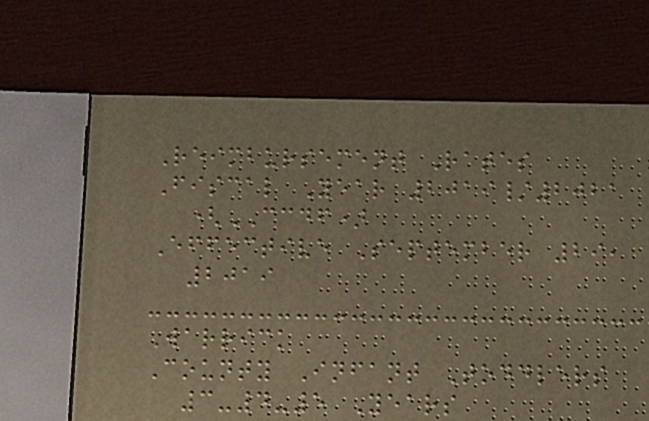Reimbursement Rates
Fiscal Year 2019/2021
(CCDF)
Effective September 29,
2019
Warrick
County Infant Toddlers
3-4-5 Years
